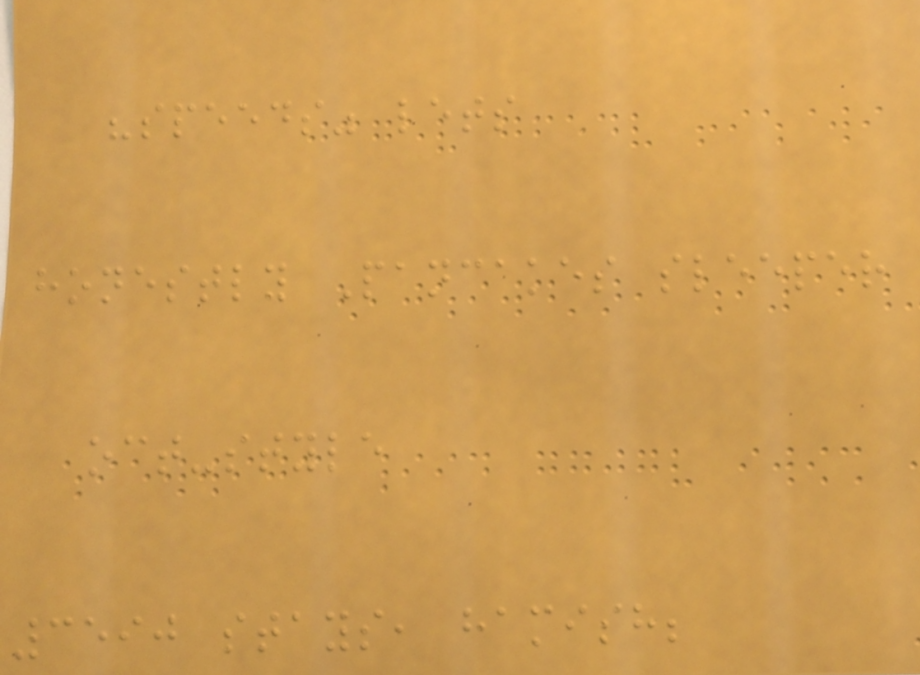"speeds" lets
honestly Pancakes sleeper
oct-style
3590 stays, hamish;
